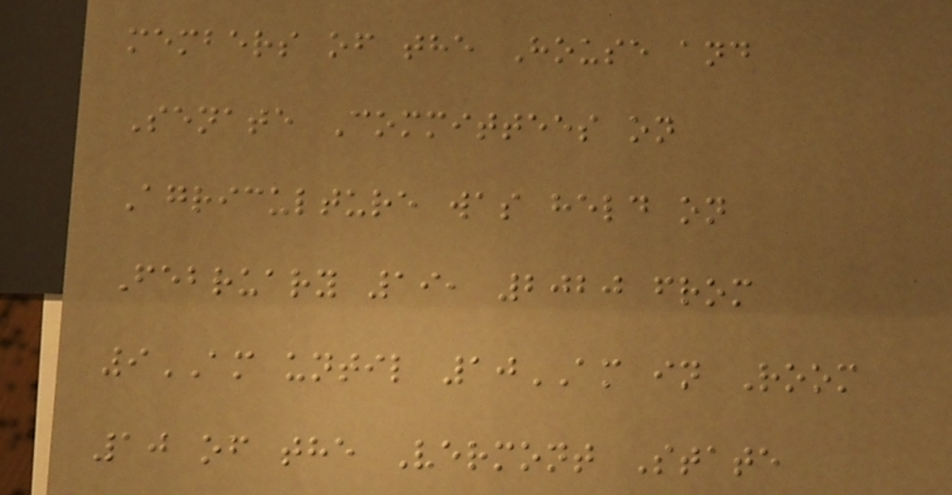members of the House and
Senate Committees on
Agriculture was held on
February 19, 2020 from
9AM until 10AM in Room
10 of the Vermont State
